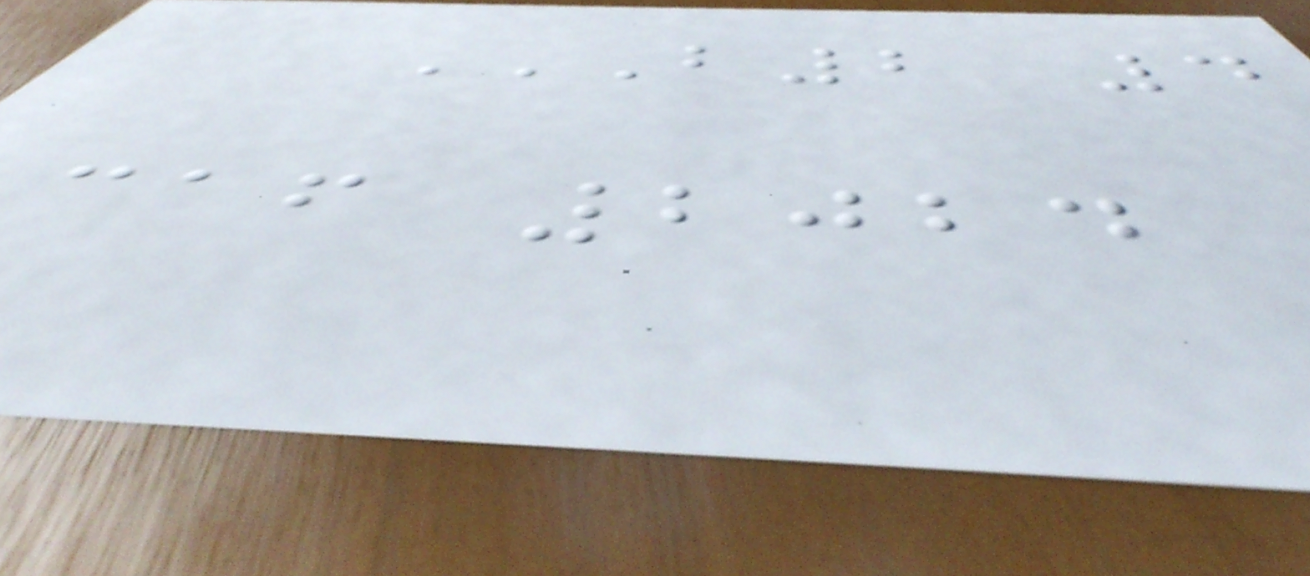B2 4
CAF 2024
